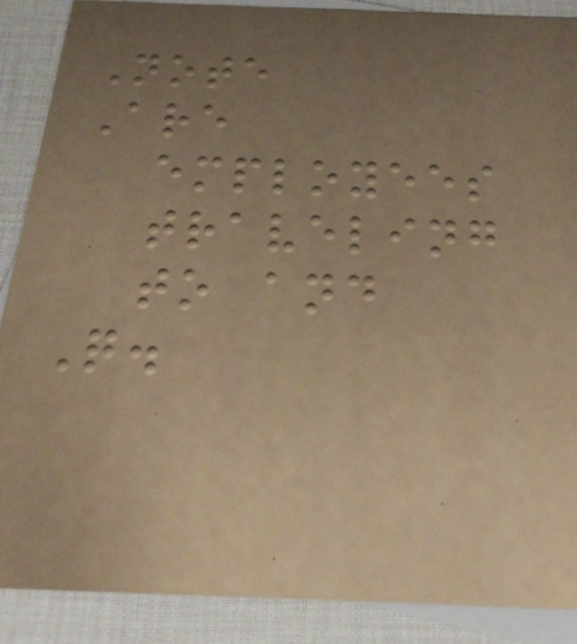Note
Are
employees
traveling
to and
Q.
